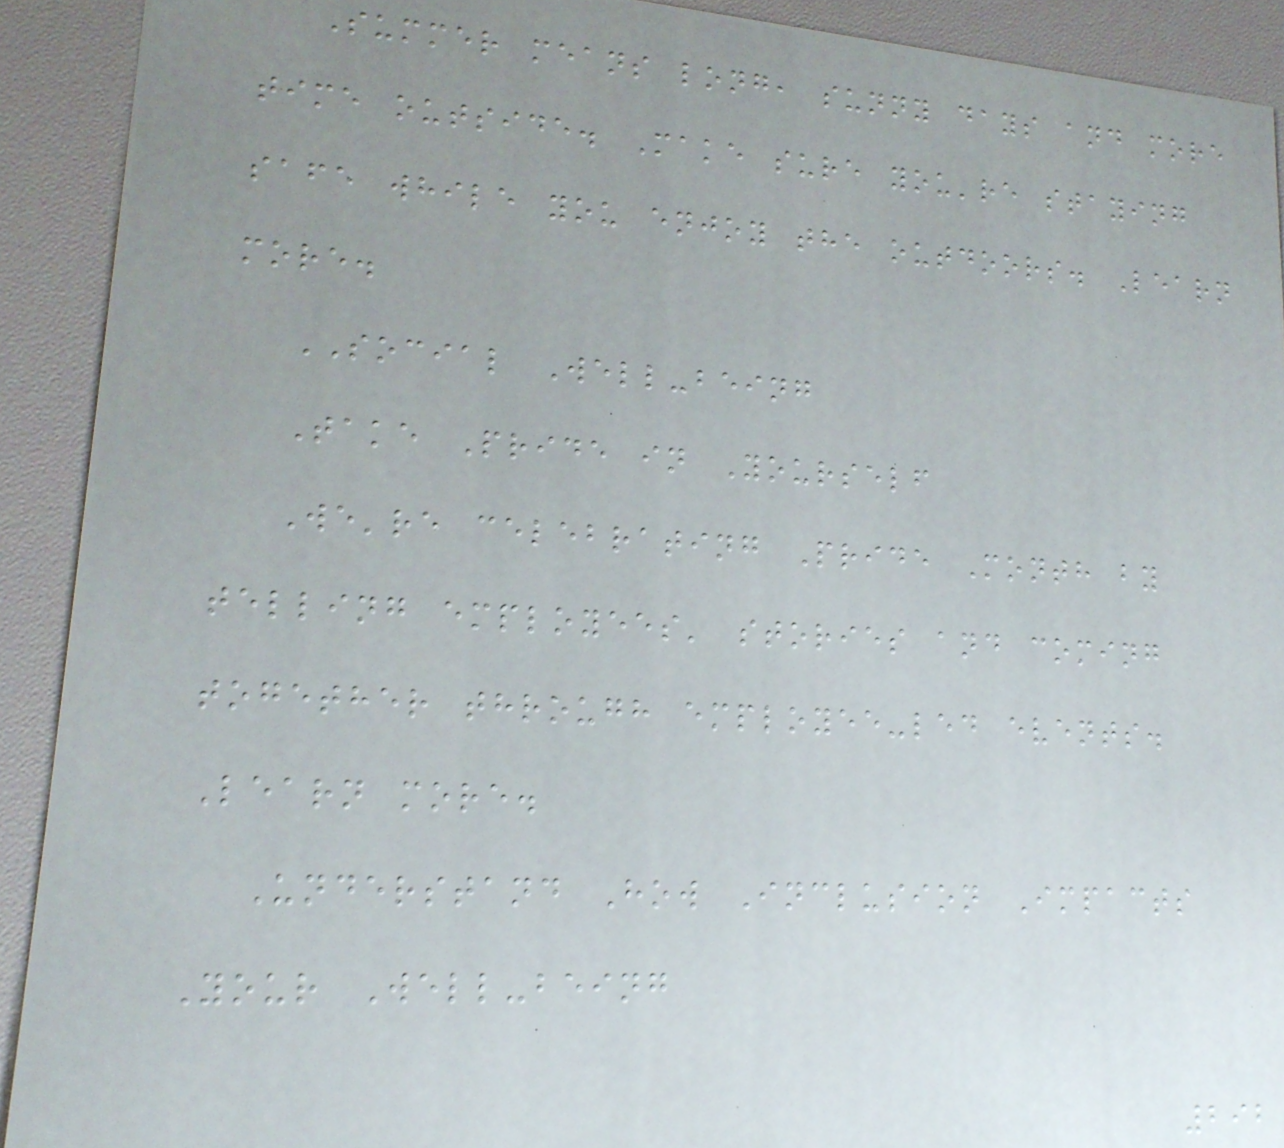Summer means long, sunny days and more
time outside. Make sure you're staying
safe while you enjoy the outdoors. Learn
more.
SOCIAL Well-being
Take Pride in Yourself
We're celebrating Pride Month by
telling employees' stories and coming
together through employee-led events.
Learn more.
Understand How Inclusion Impacts
Your Well-being
292
